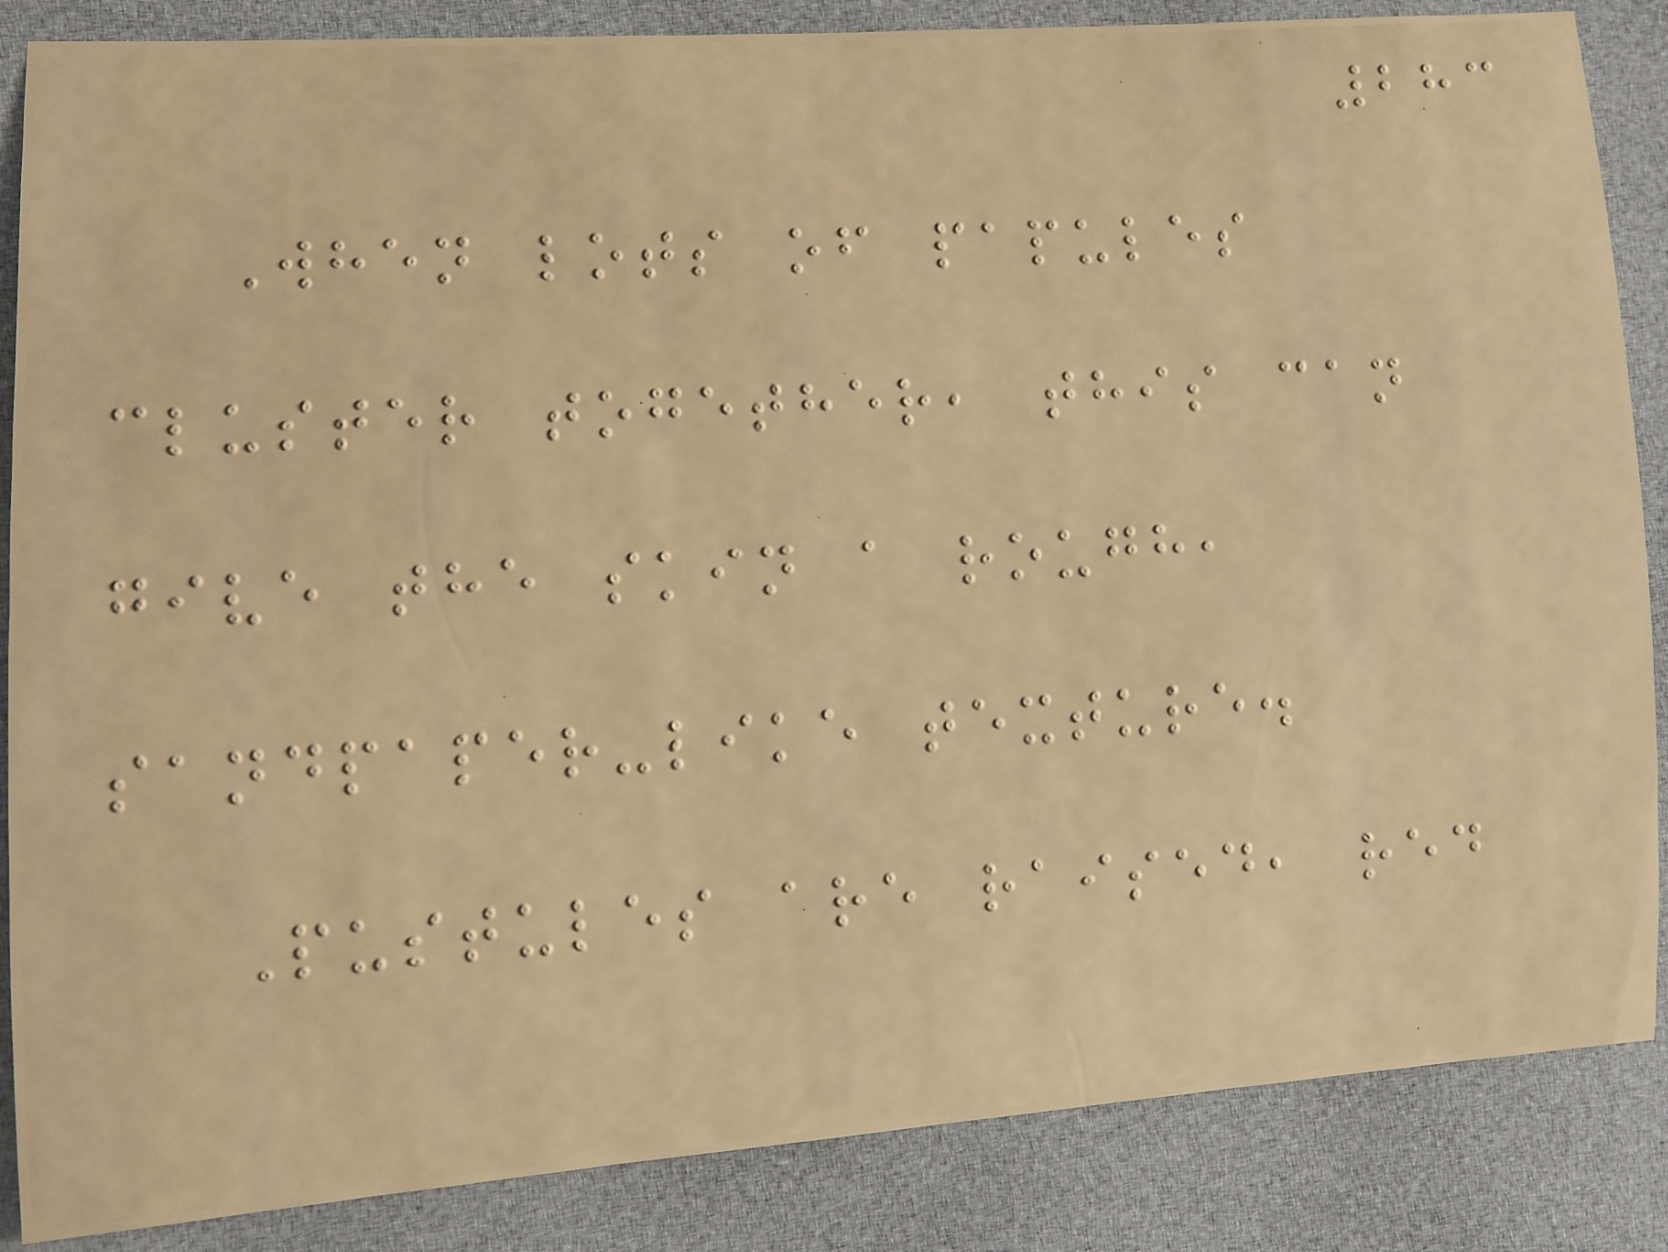283
When lots of papules
cluster together, this can
give the skin a rough,
sandpaper-like texture.
Pustules are raised, red
